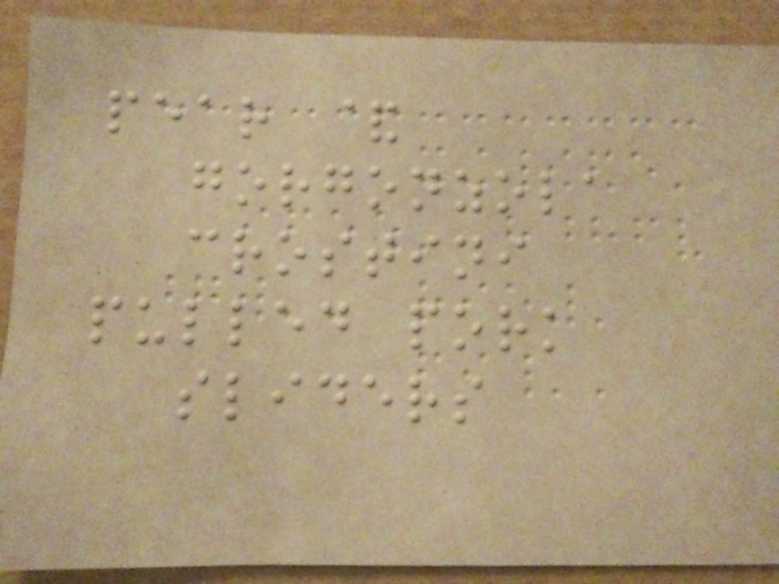pear &
gorgonzola
crostini
pulled pork
sliders
